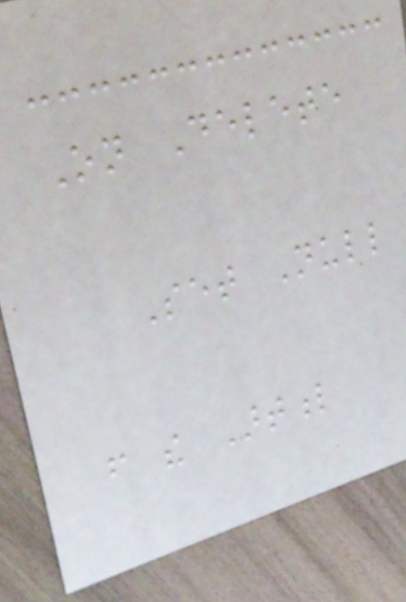On Delete
Set Null
from the Artful
